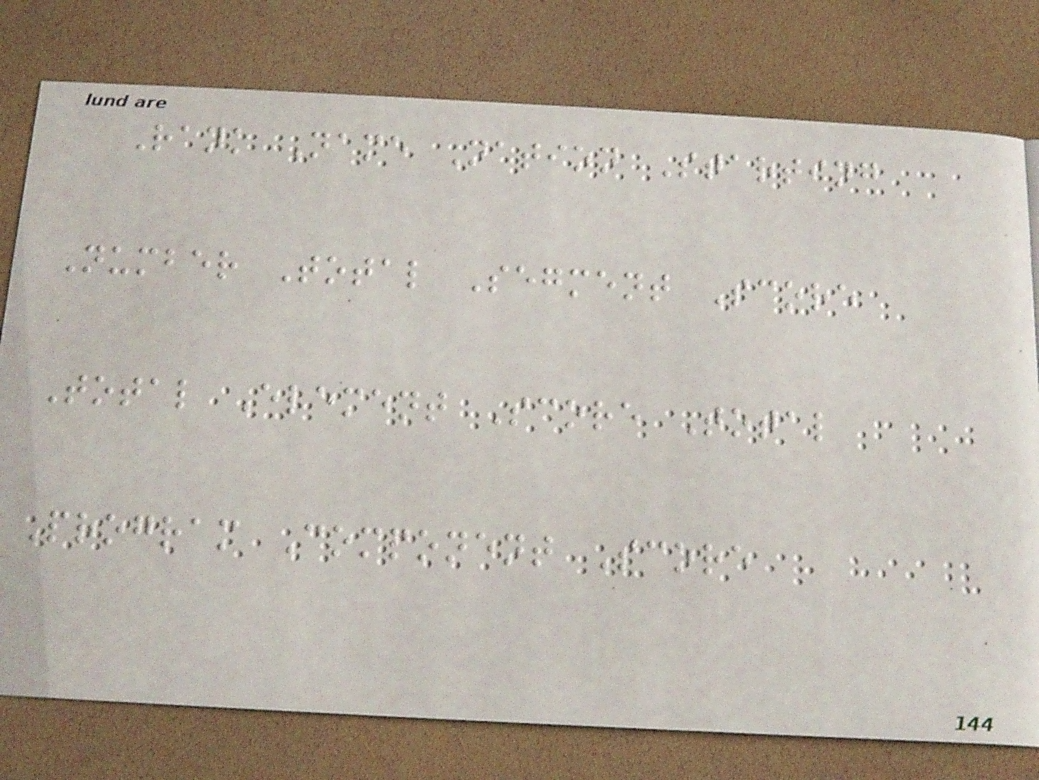Rank Name Nation Starting
Number Total Segment Score
Total Element Score Total
Program Component Score
